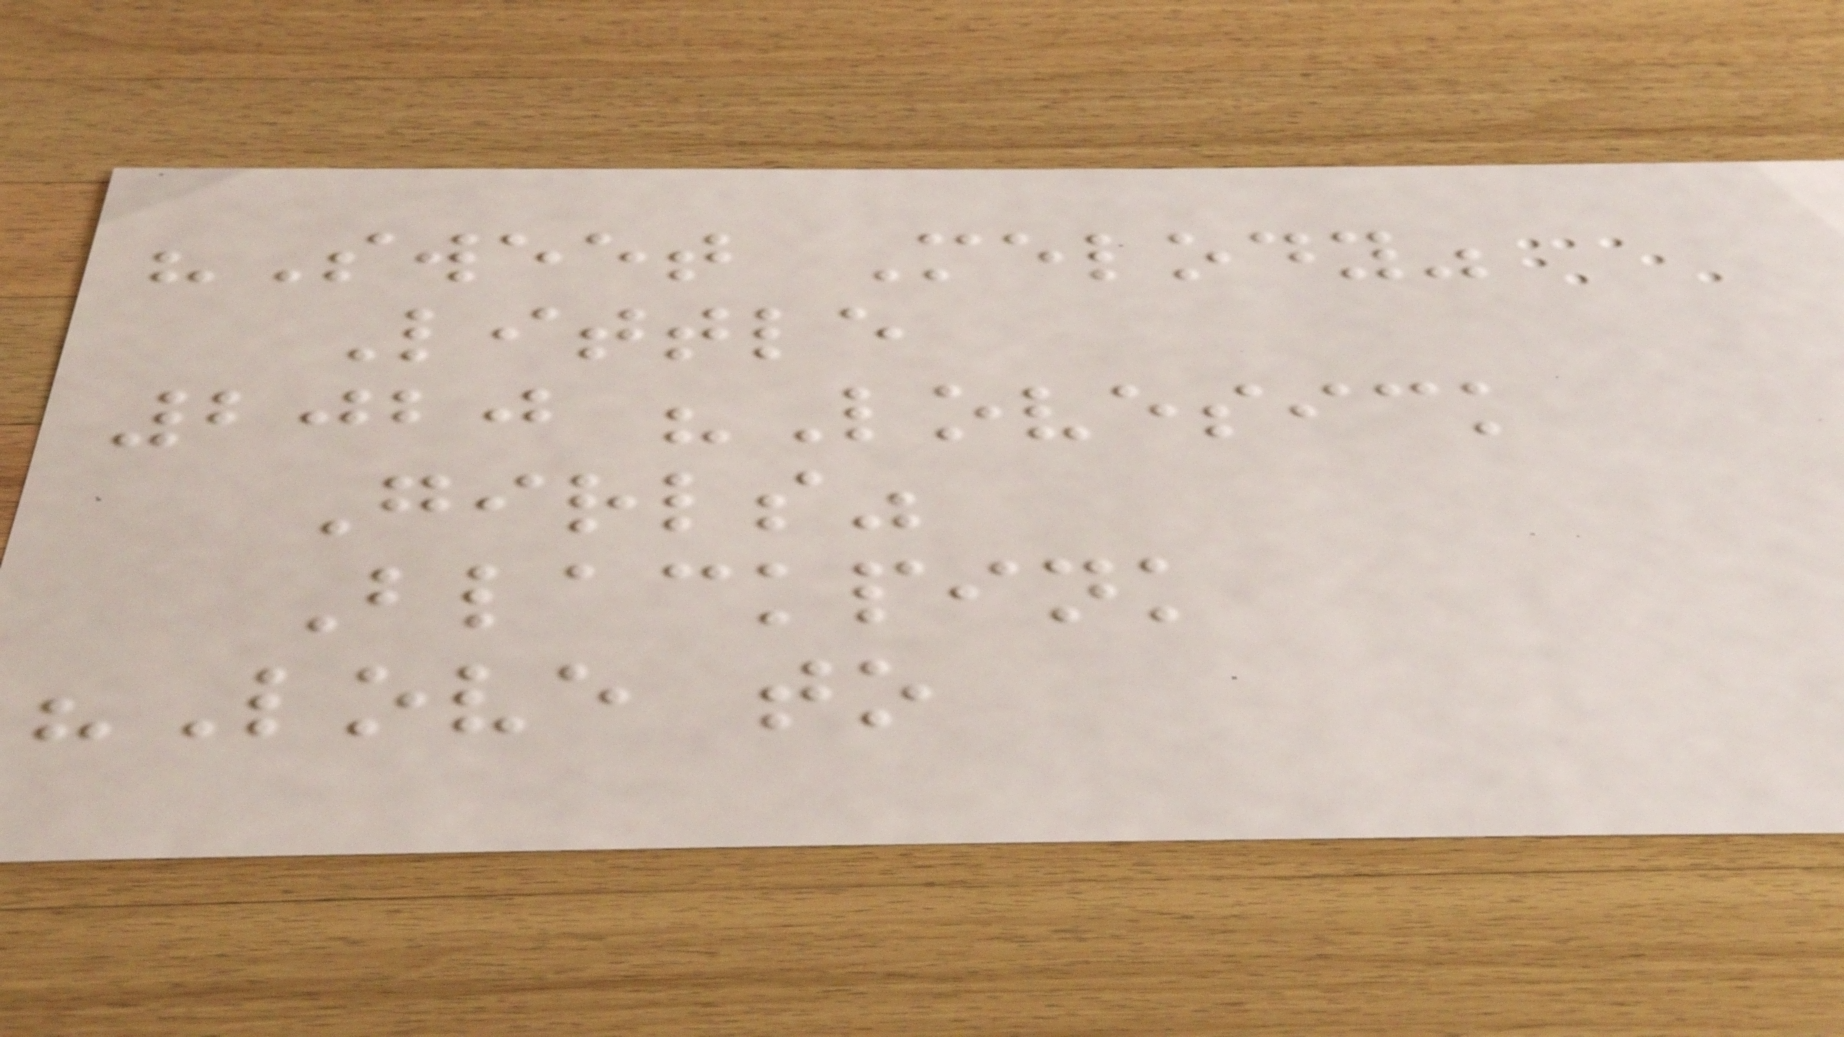"Sweet Melody"
Little
2020 "Lovesick
Girls"
Blackpink
"Love to
